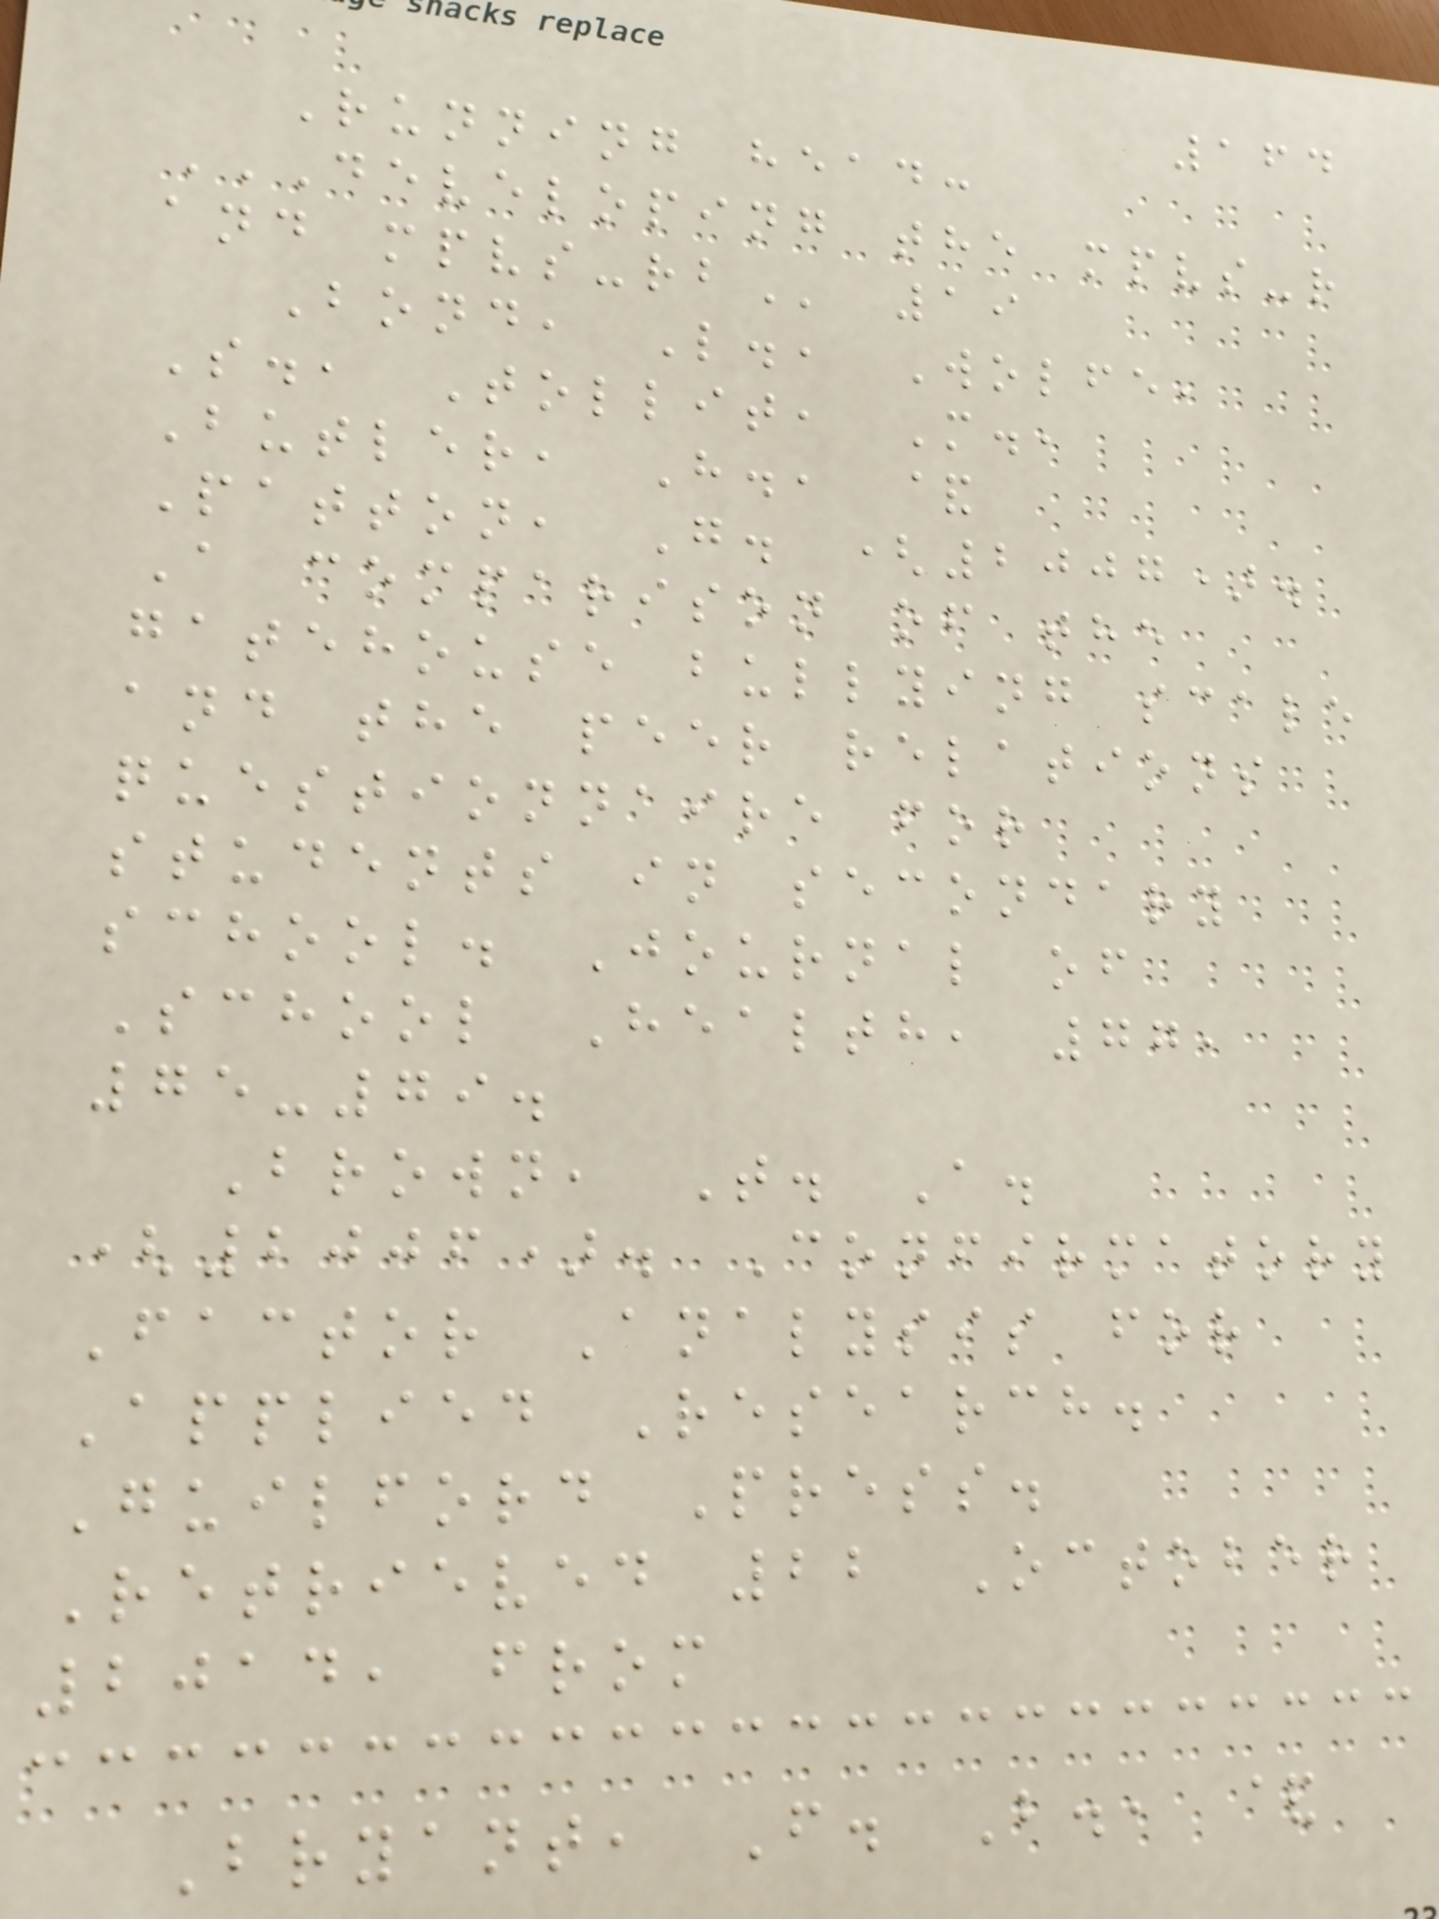164
Running head:
DEVELOPING THE MPVS-R
Bond, L., Wolfe,
S., Tollit, M.,
Butler, H., &
Patton, G. (2007).
A comparison of the
gatehouse bullying scale
and the peer relations
questionnaire for
students in secondary
school. Journal of
School Health, 77,
75-79.
Brown, T. A.
(2006). Confirmatory
Factor Analysis for
Applied Research.
Guilford Press.
Retrieved 22 October
2014, from
Bryant, F. B., &
